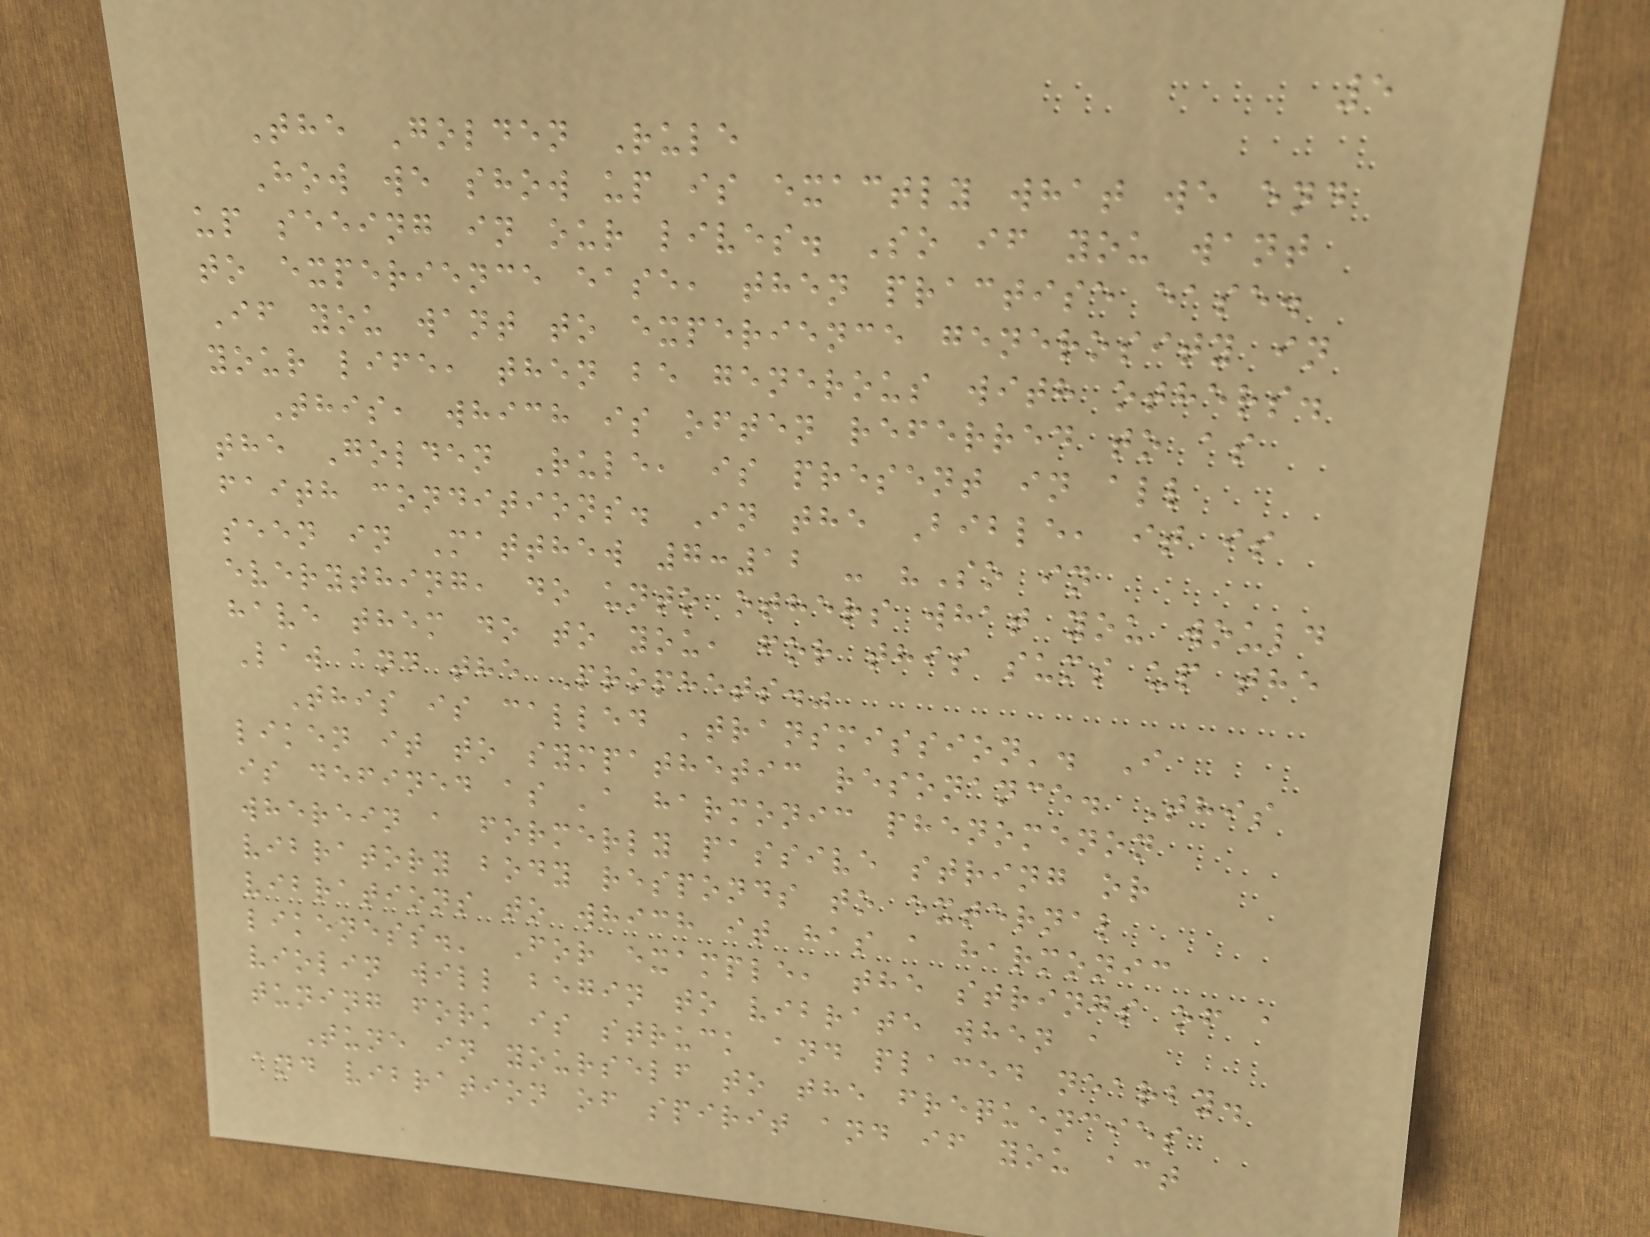5
The Golden Rule
How we show up is exactly what we end
up seeing in our lives. So if you want
to experience ease, then practise ease.
If you want to experience generosity in
your life, then be generous with others.
This, which is often referred to as
the Golden Rule, is present in all
faith conditions. In the Bible, it is
seen in Matthew 7:12 - "So in
everything, do unto others what you would
have them do to you, for this sums up the
Law and the Prophets."
This is called 'transmission'. I
liken it to sympathetic resonance. This
is defined as 'a harmonic phenomenon
wherein a formerly passive string or
vibratory body responds to external
vibrations to which it has a harmonic
likeness.' For example, the strings of a
violin will begin to vibrate when a
tuning fork is struck and placed nearby.
Tune in yourself to the frequencies
and vibration of spirit and if you act
